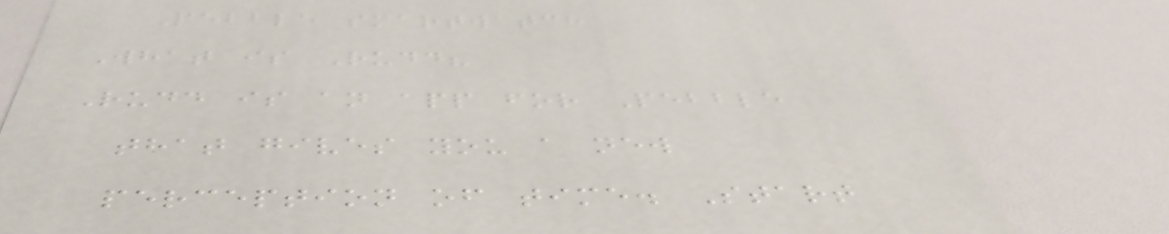Pebble smartwatch
What is Rudd?
Rudd is an app for Pebble
that gives you a new
perception of time. Start
